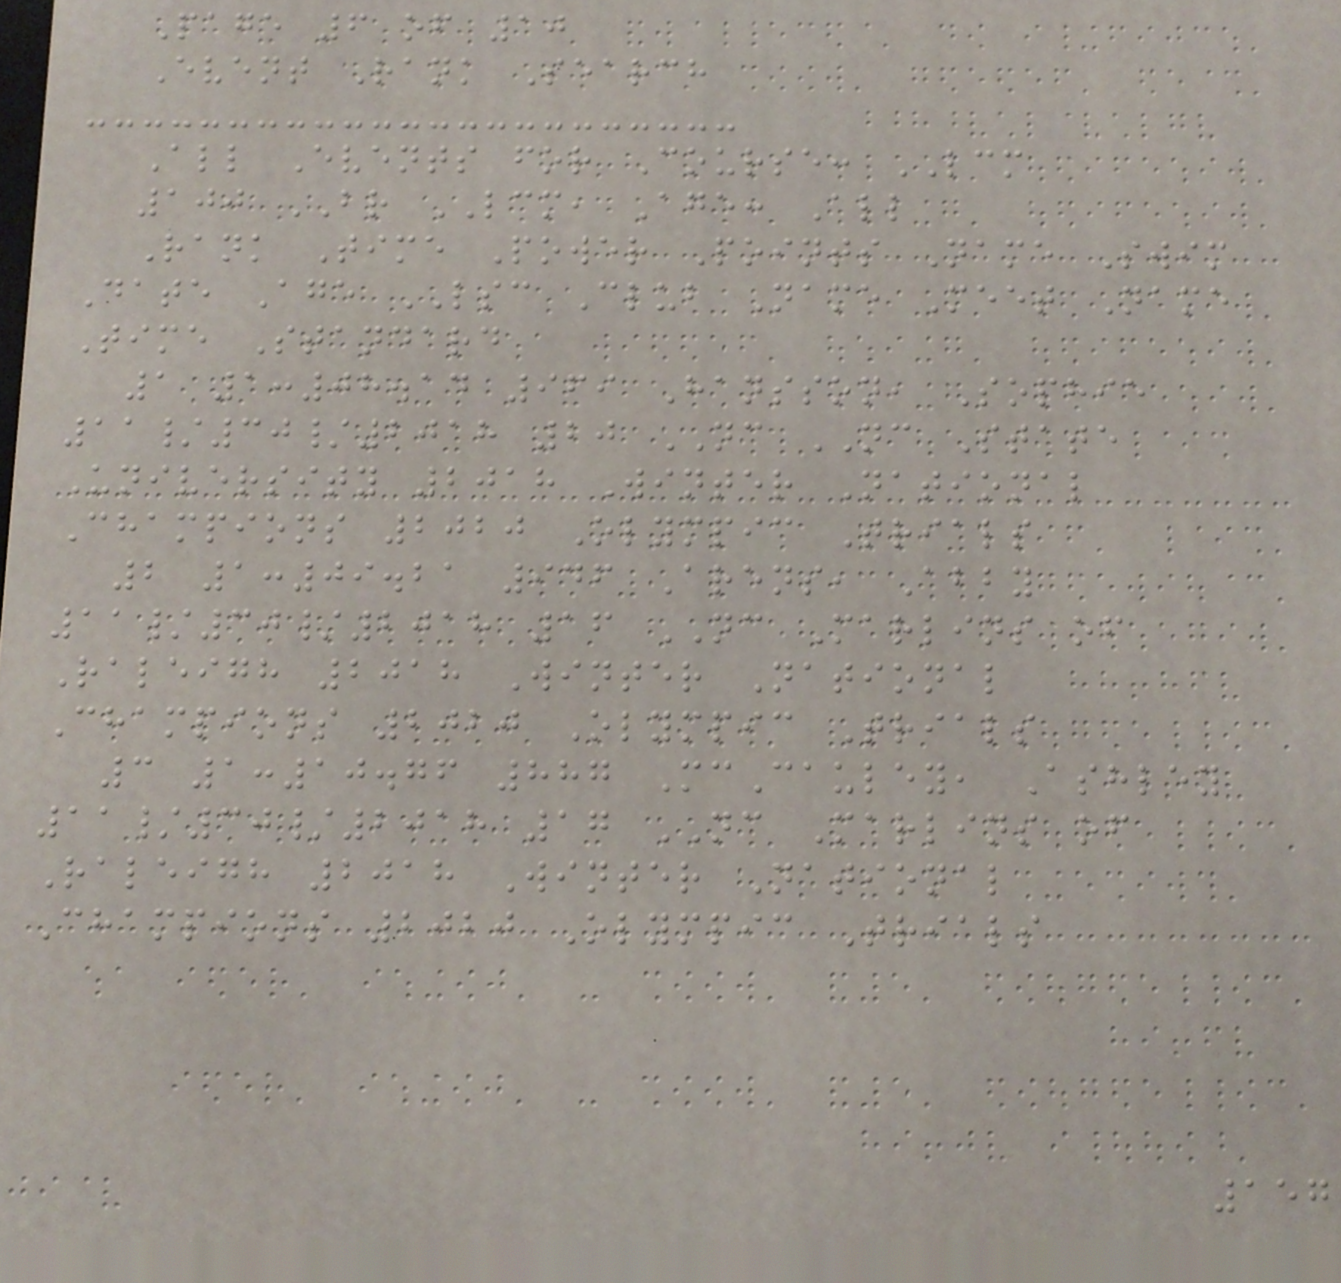Page 6 of 10
Event Rank Search
All Events for Course: LCM
100 BR LCM, Age: All
Rank Time Power Points Name Swim
Date Age LSC Club Name Meet Name
Time Standard
1 1:08.14 969 Hansson, Sophie
11/30/2018 20 NC NC State
University 2018 Winter National
Champions 2020 Olympic Trials
2 1:09.21 946 Arens, Abby
11/30/2018 16 NC Marlins of
Raleigh 2018 Winter National
Champions 2020 Olympic Trials
3 1:10.76 887 McCauley, Ashley
11/30/2018 17 NC Marlins of
Raleigh 2018 Winter National
Champions 2020 Olympic Trials
157
